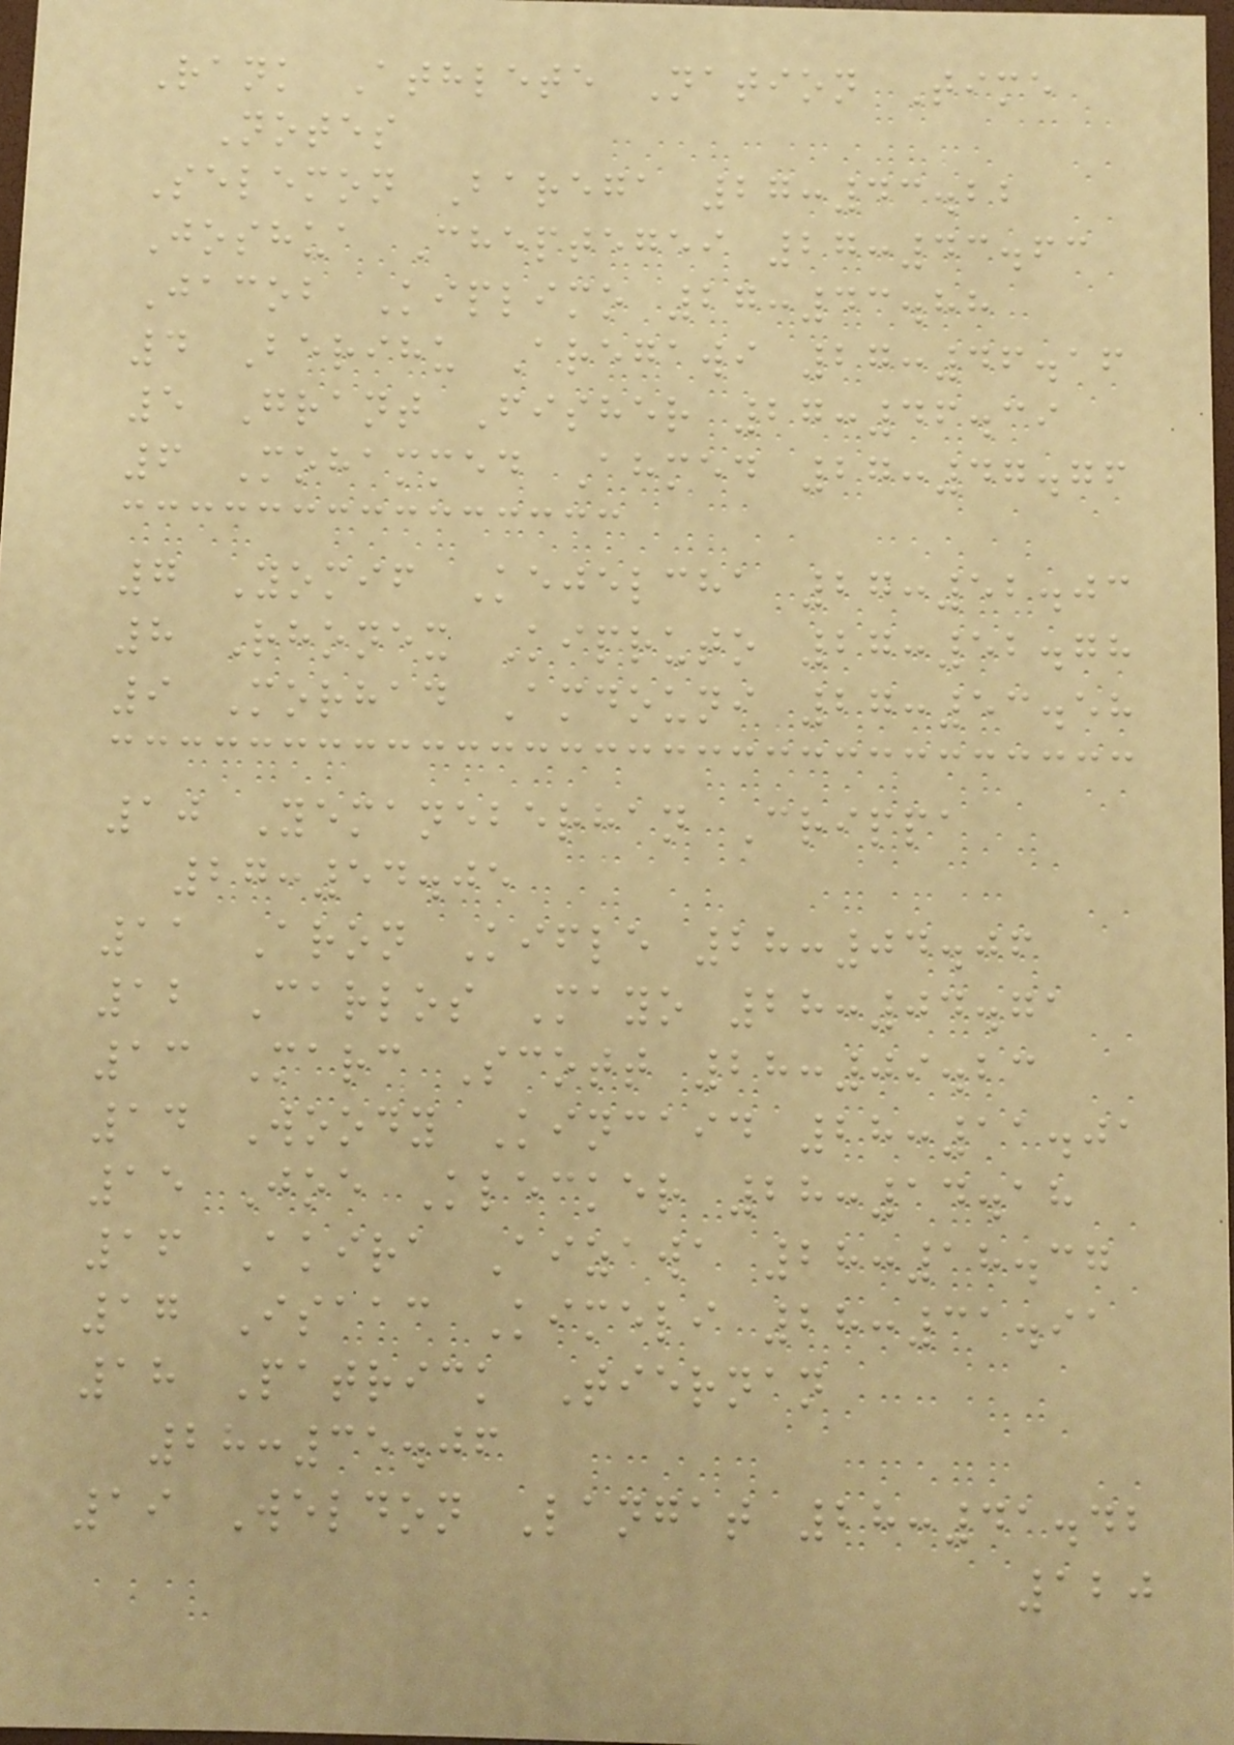Rank Athlete Nation Time
Notes
Selemon Barega 27:43.22
Joshua Cheptegei 27:43.63
Jacob Kiplimo 27:43.88
4 Berihu Aregawi 27:46.16
5 Grant Fisher 27:46.39
6 Mohammed Ahmed 27:47.76
7 Yomif Kejelcha 27:52.03
8 Rhonex Kipruto 27:52.78
9 Morhad Amdouni 27:53.58
10 Yemaneberhan Crippa
27:54.05
11 Aron Kifle 28:04.06
12 Carlos Mayo 28:04.71
13 Marc Scott 28:09.23
14 Woody Kincaid 28:11.01
15 Joe Klecker 28:14.18
16 Akira Aizawa 28:18.37
17 Isaac Kimeli 28:31.91
18 Patrick Tiernan
28:35.06
19 Weldon Langat 28:41.42
120
